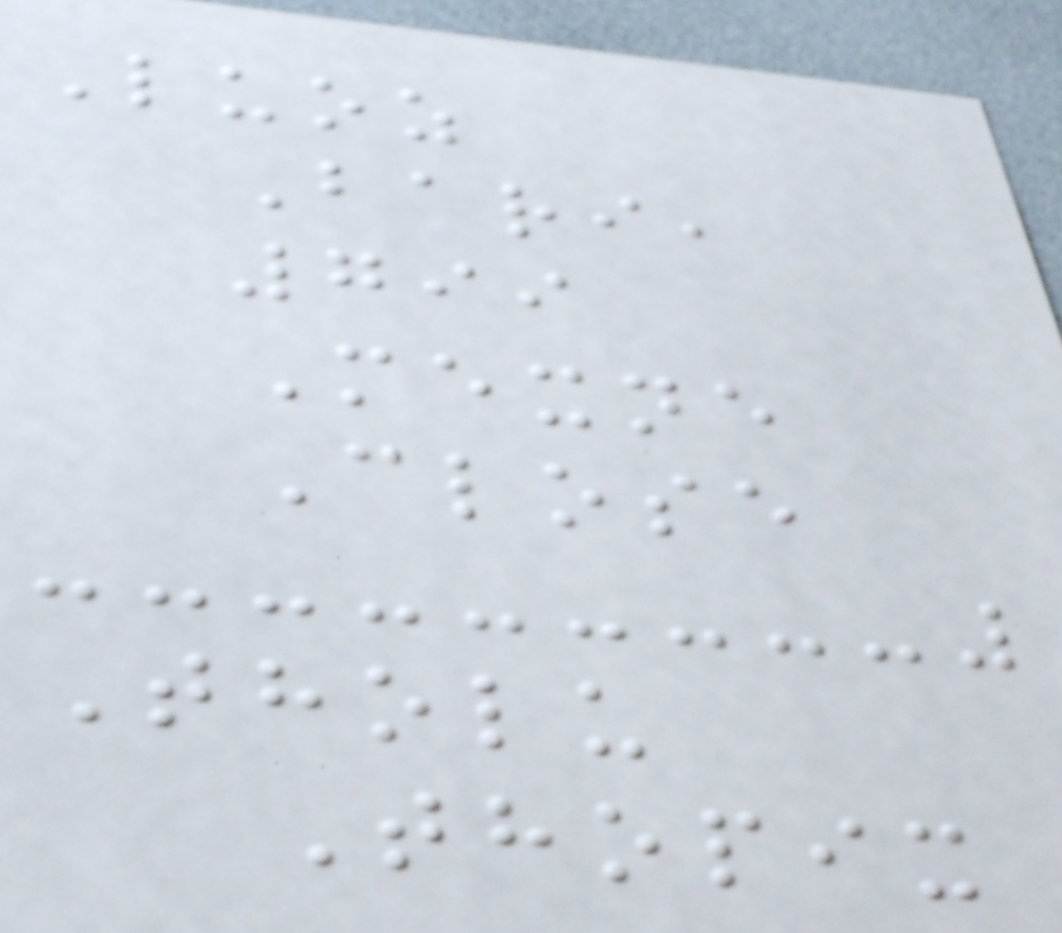Luoz
Bari,
799
Mexne
Close
Tholu
Thopix
